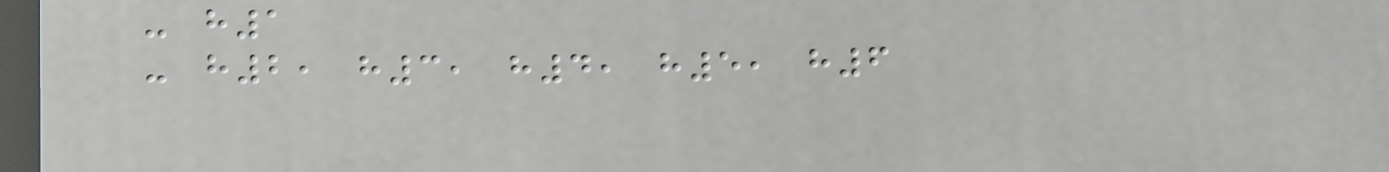- h1
- h2, h3, h4, h5, h6
